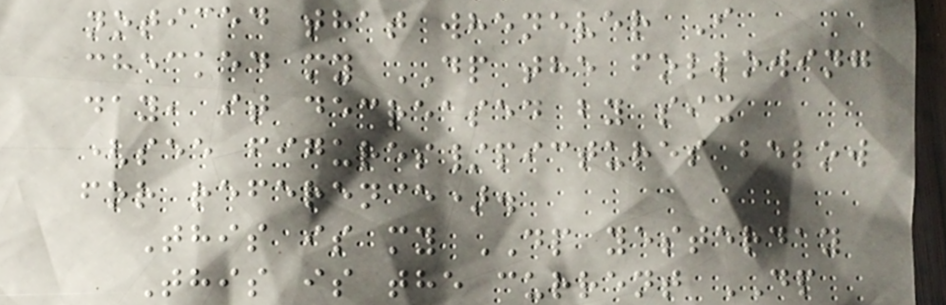noticed that whenever I
checked my DP the following
day, it decreased by six
(see figures/pictures below
for reference).
This is my DP yesterday
This is the current DP
